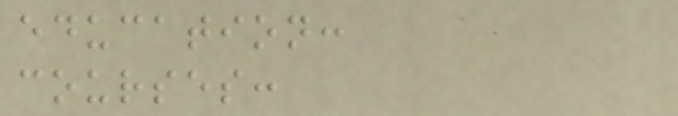education:
courses:
